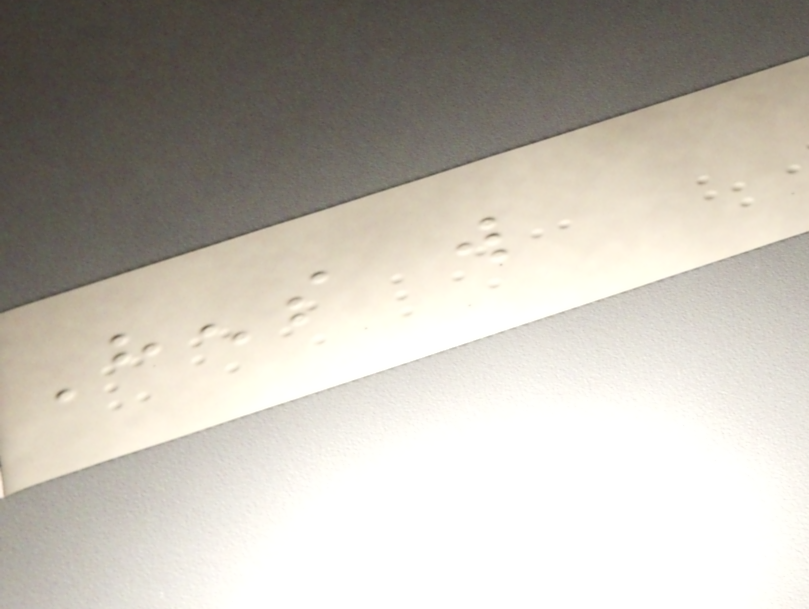Hens will
